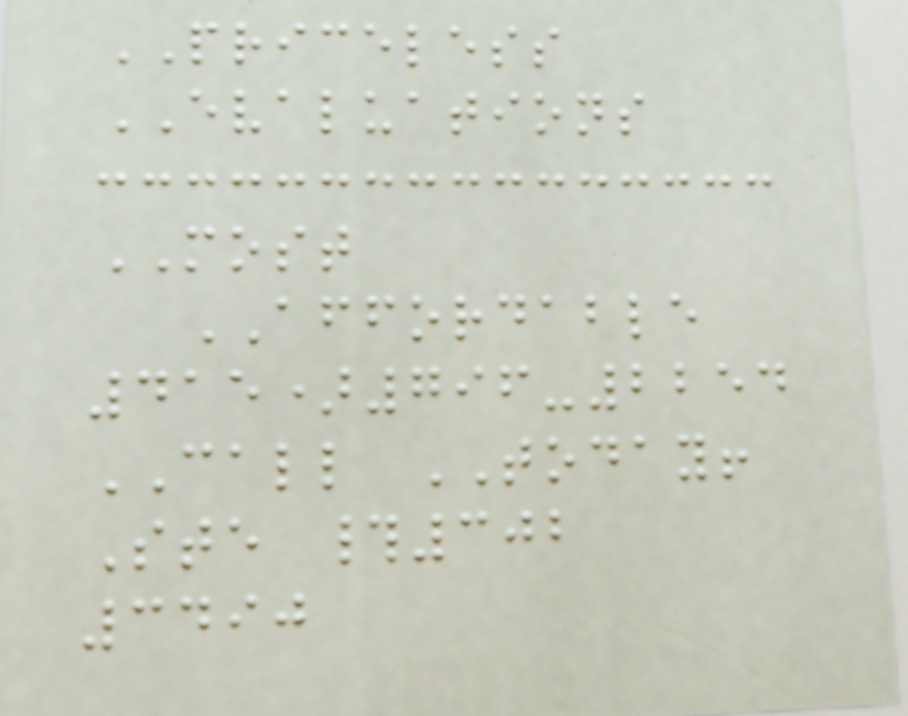PRICELESS
EVALUATIONS
MOST
AFFORDABLE
415)796-2254
CALL TODAY!
Ste #302
3490
